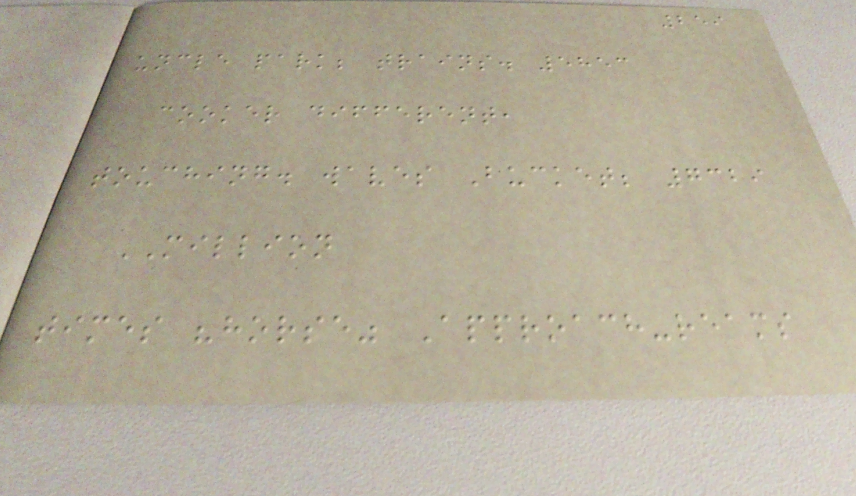259
uncle park; trains. 5853
cooker different,
touching. waves Bucket; 7329
MILLION
times "horse" Approach-reams
